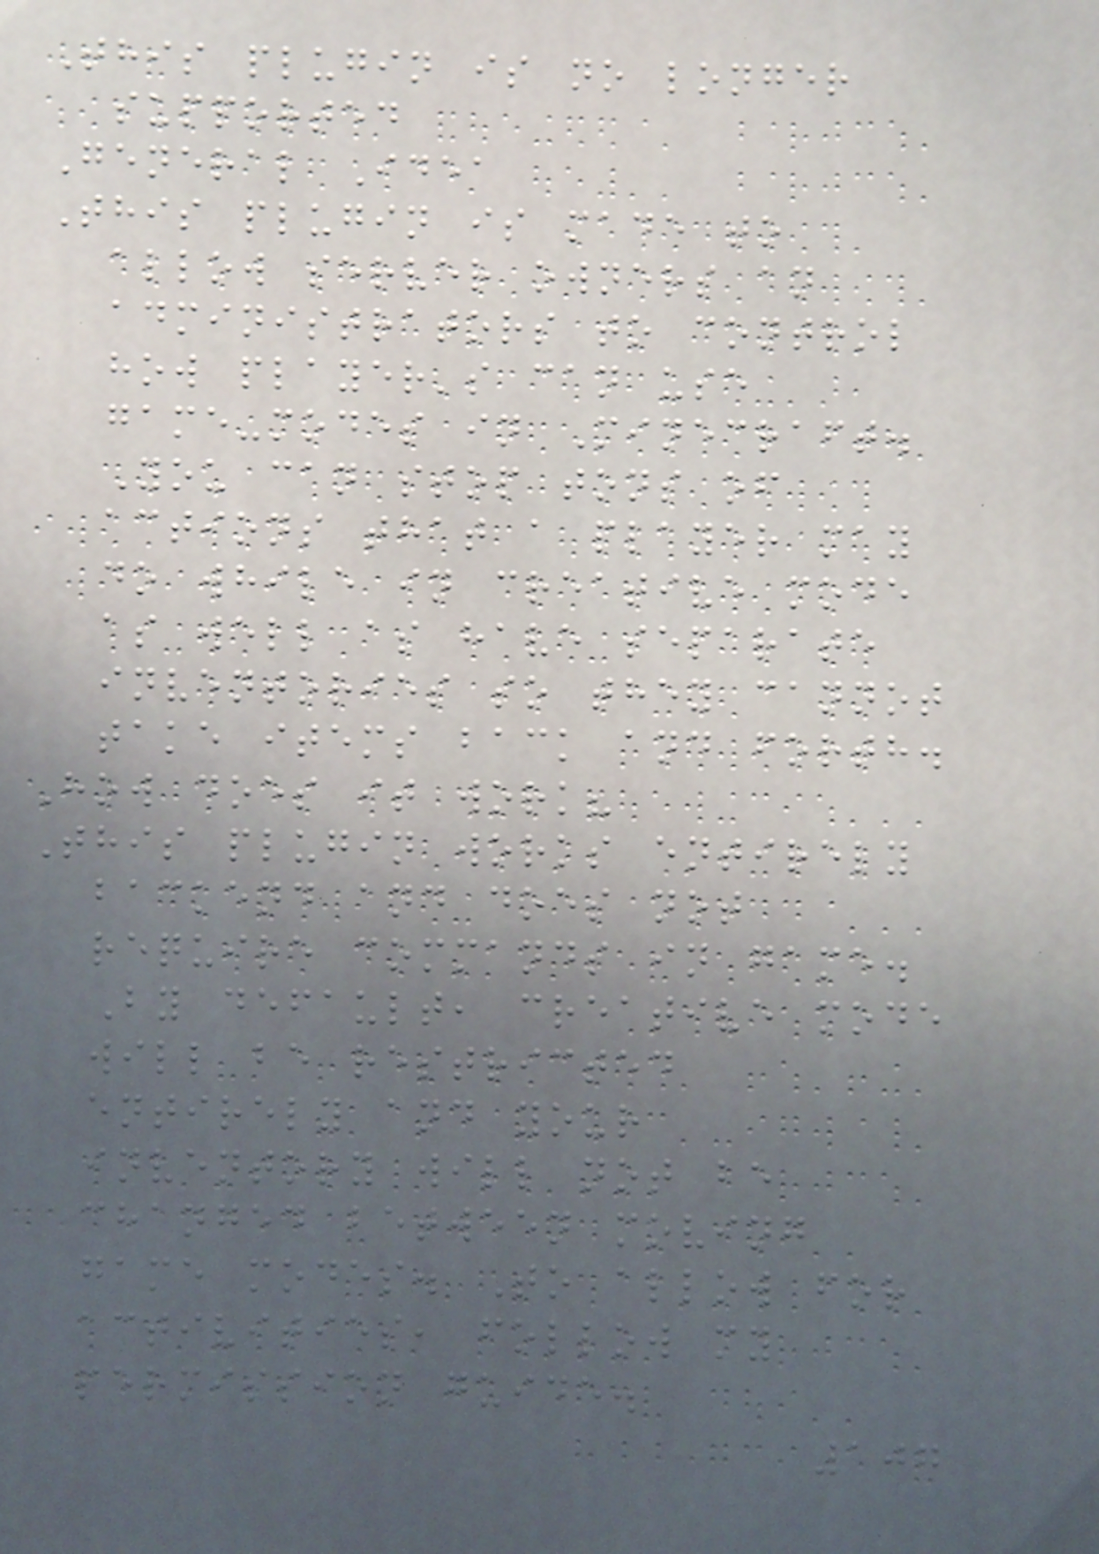This plugin is no longer
supported
General Idea
This plugin is made to
allow server owners an
administrators to control
how player's can use
game-modes in Minecraft.
You can stop tons of
actions that a player may
do while in creative mode
as well as have separate
inventories so they cannot
take items back and forth.
How does it work?
This plugin works entirely
backend and does not
require commands in game.
By default, creative mode
will be restricted
entirely and your
inventory will not be
changed between moving
game modes. To allow for
activities, follow my
permission guide.
107
